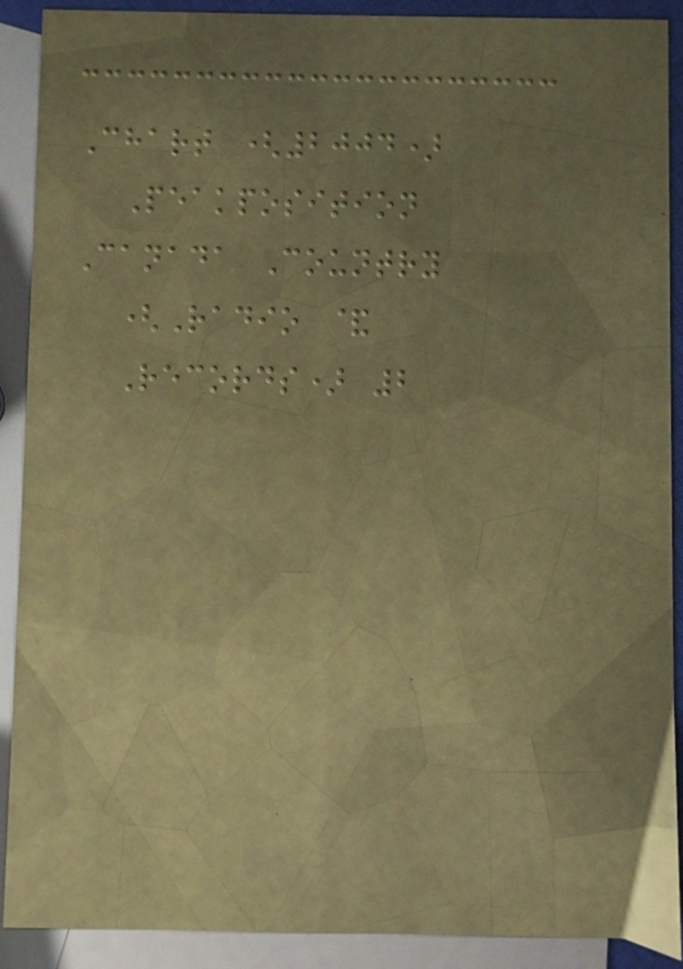Chart (2004)
Peakposition
Canada Country
(Radio &
Records) 2
